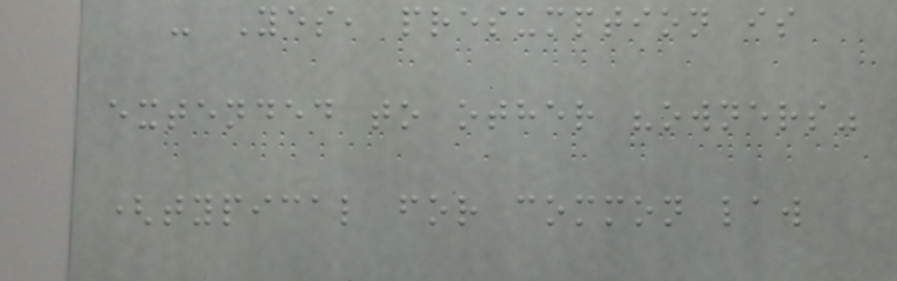- Yes, presumption is
extended to other "owners"
(typical for common law
